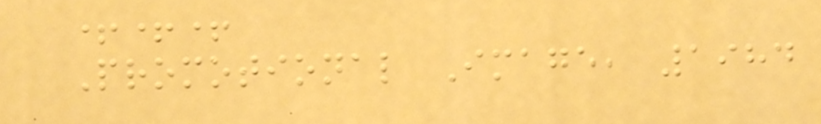+++
Promotional Image, 1984
